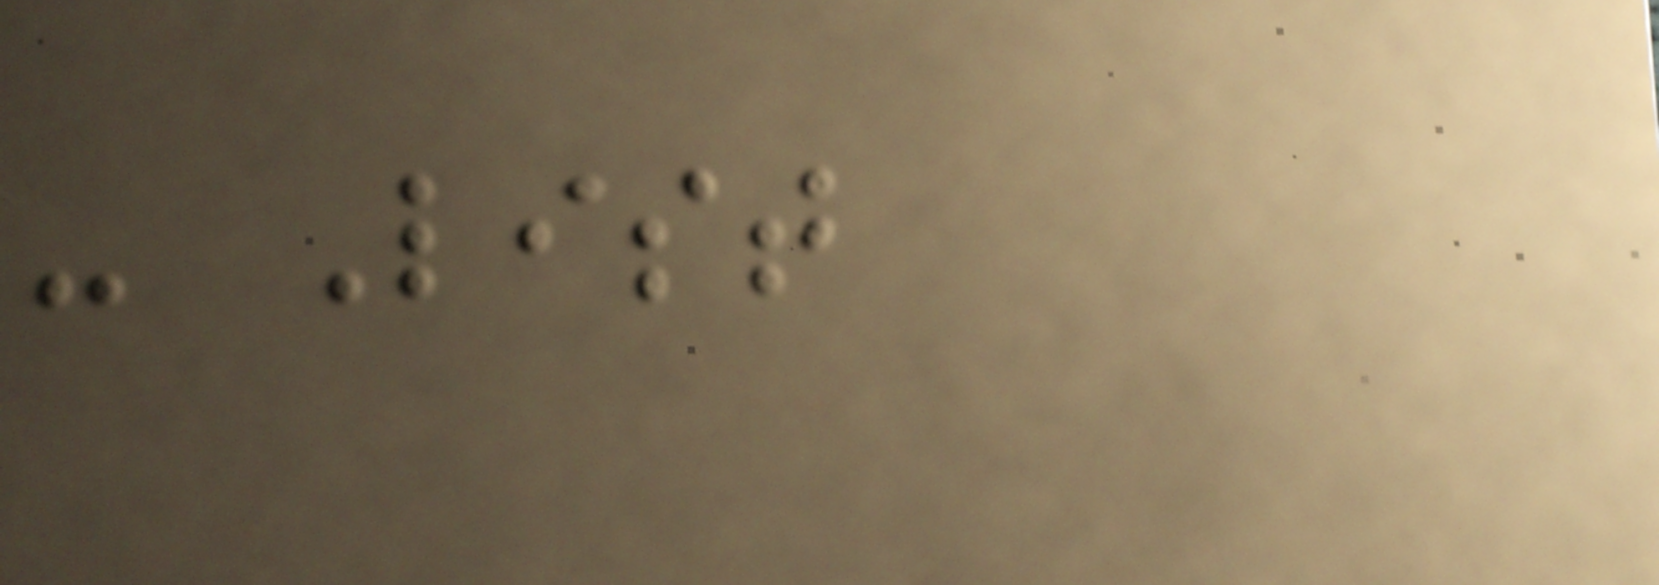- List
